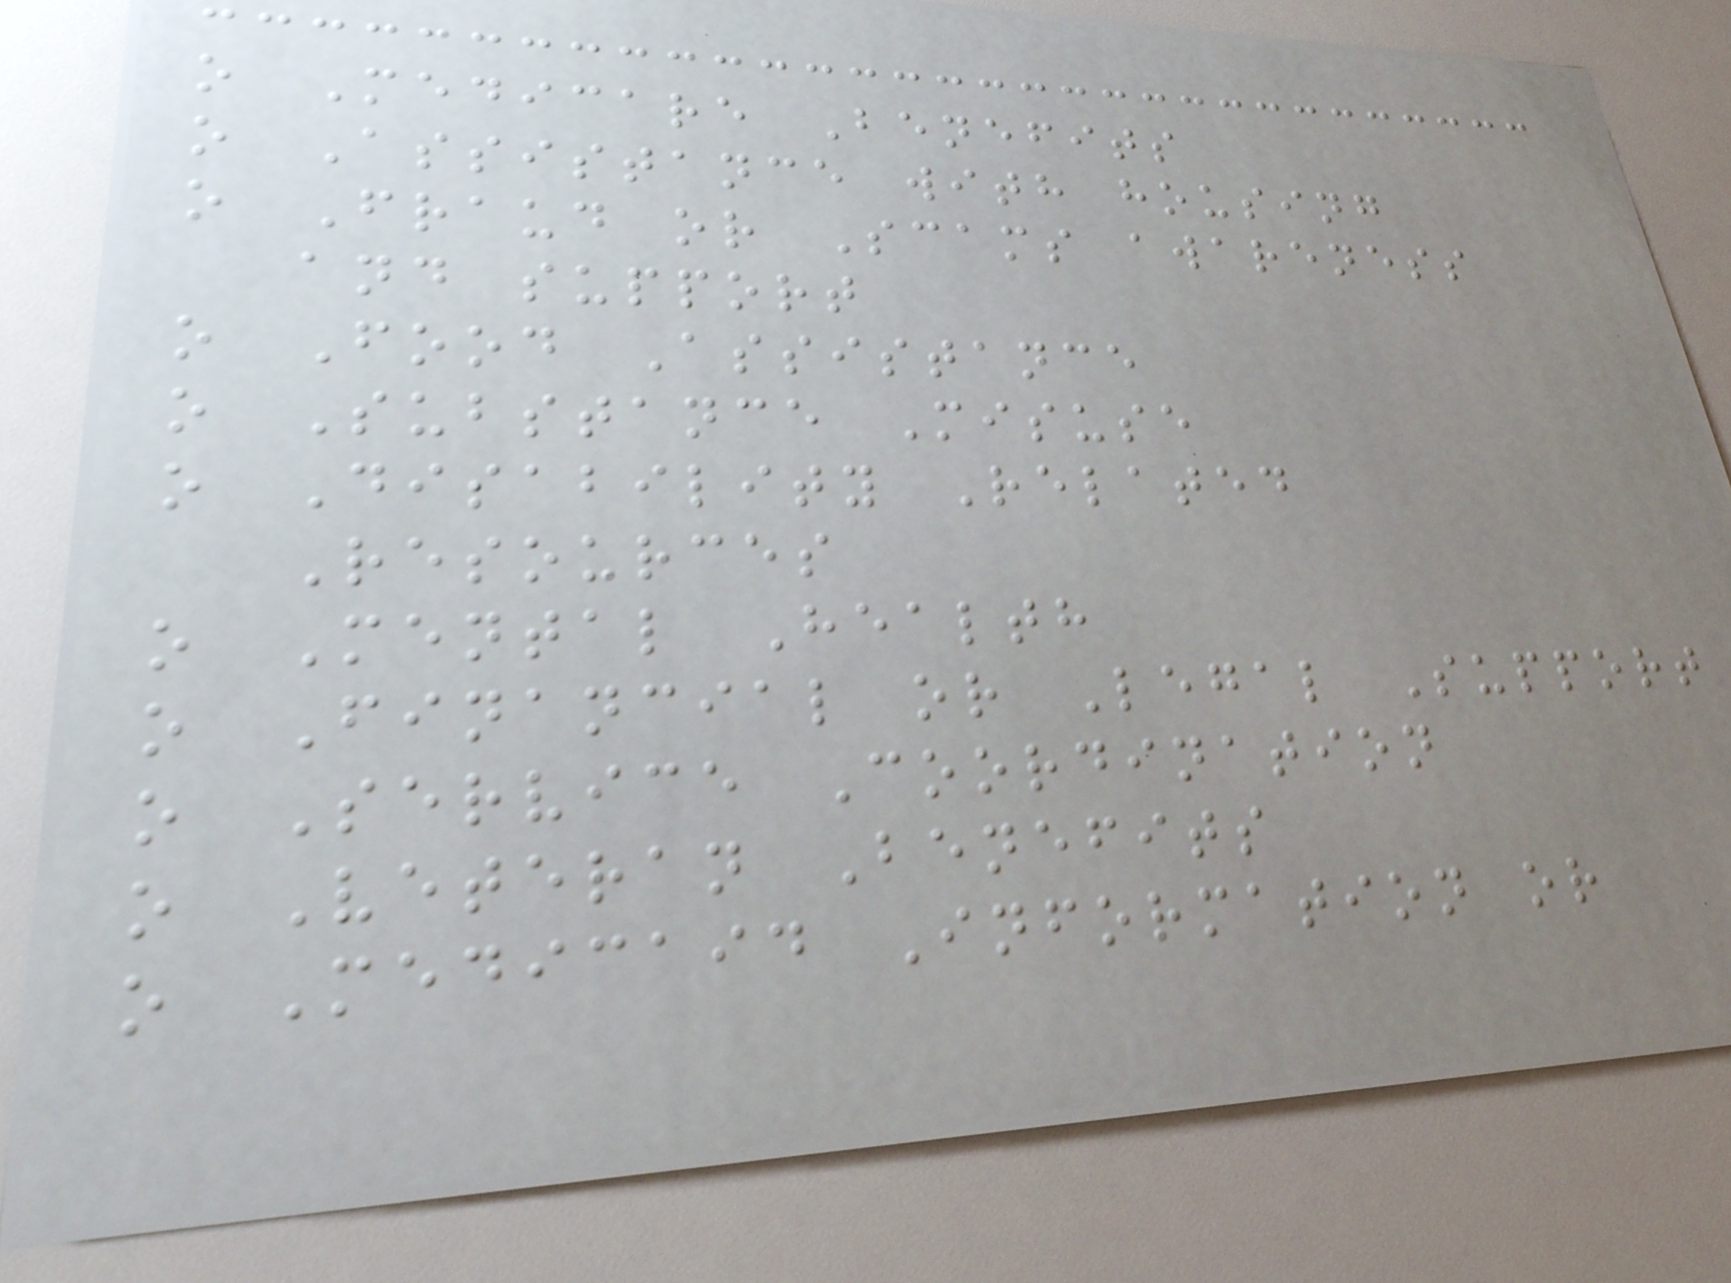o Medicare Benefits
o Assistance with housing
o Fraud or Scams awareness
and support
o Food Assistance
o Substance Misuse
o Disability Related
Resources
o Mental Health
o Financial or Legal Support
o Service Coordination
o Veteran Benefits
o Medicaid Information or
